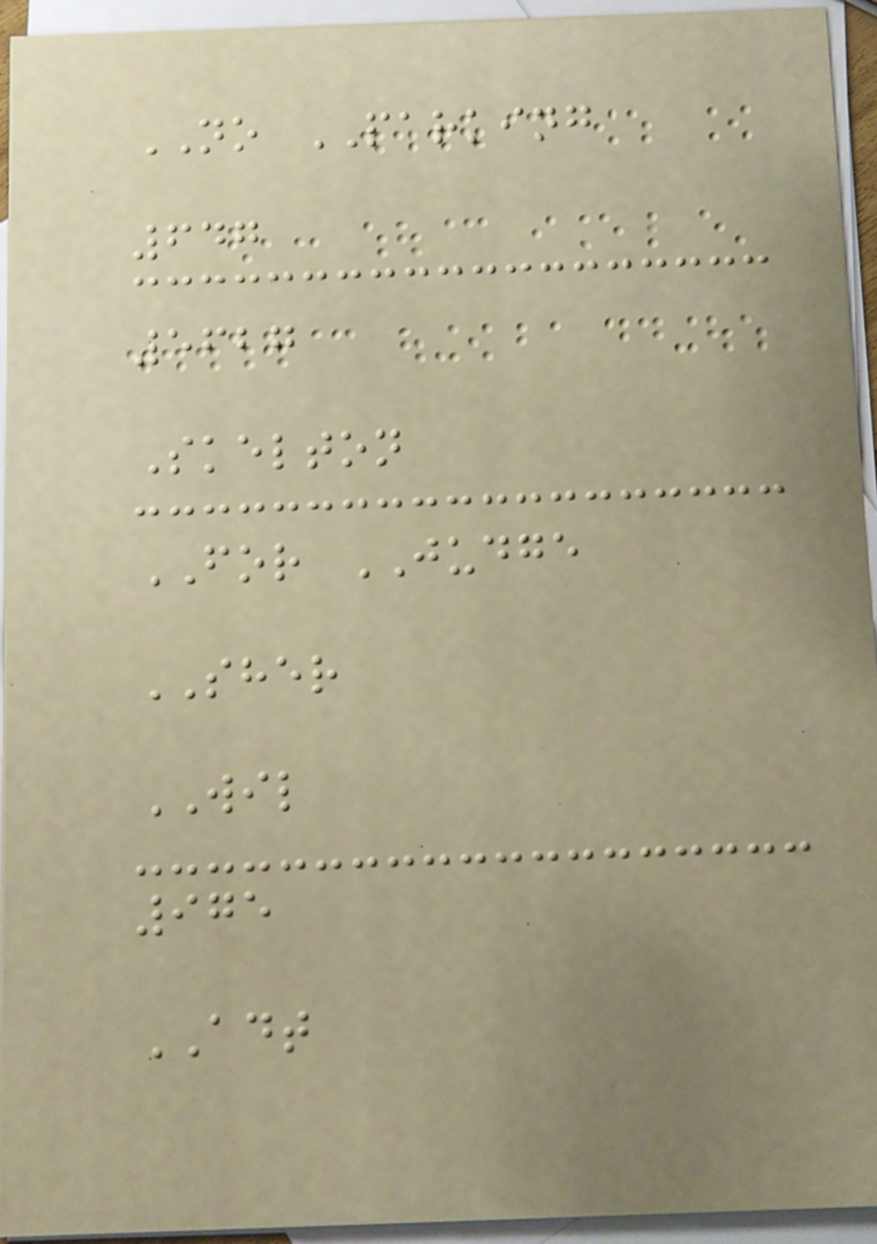NO PARKING
647
5627
Skelton
FOR JUDGE
SHER
WIL
975
ADT
